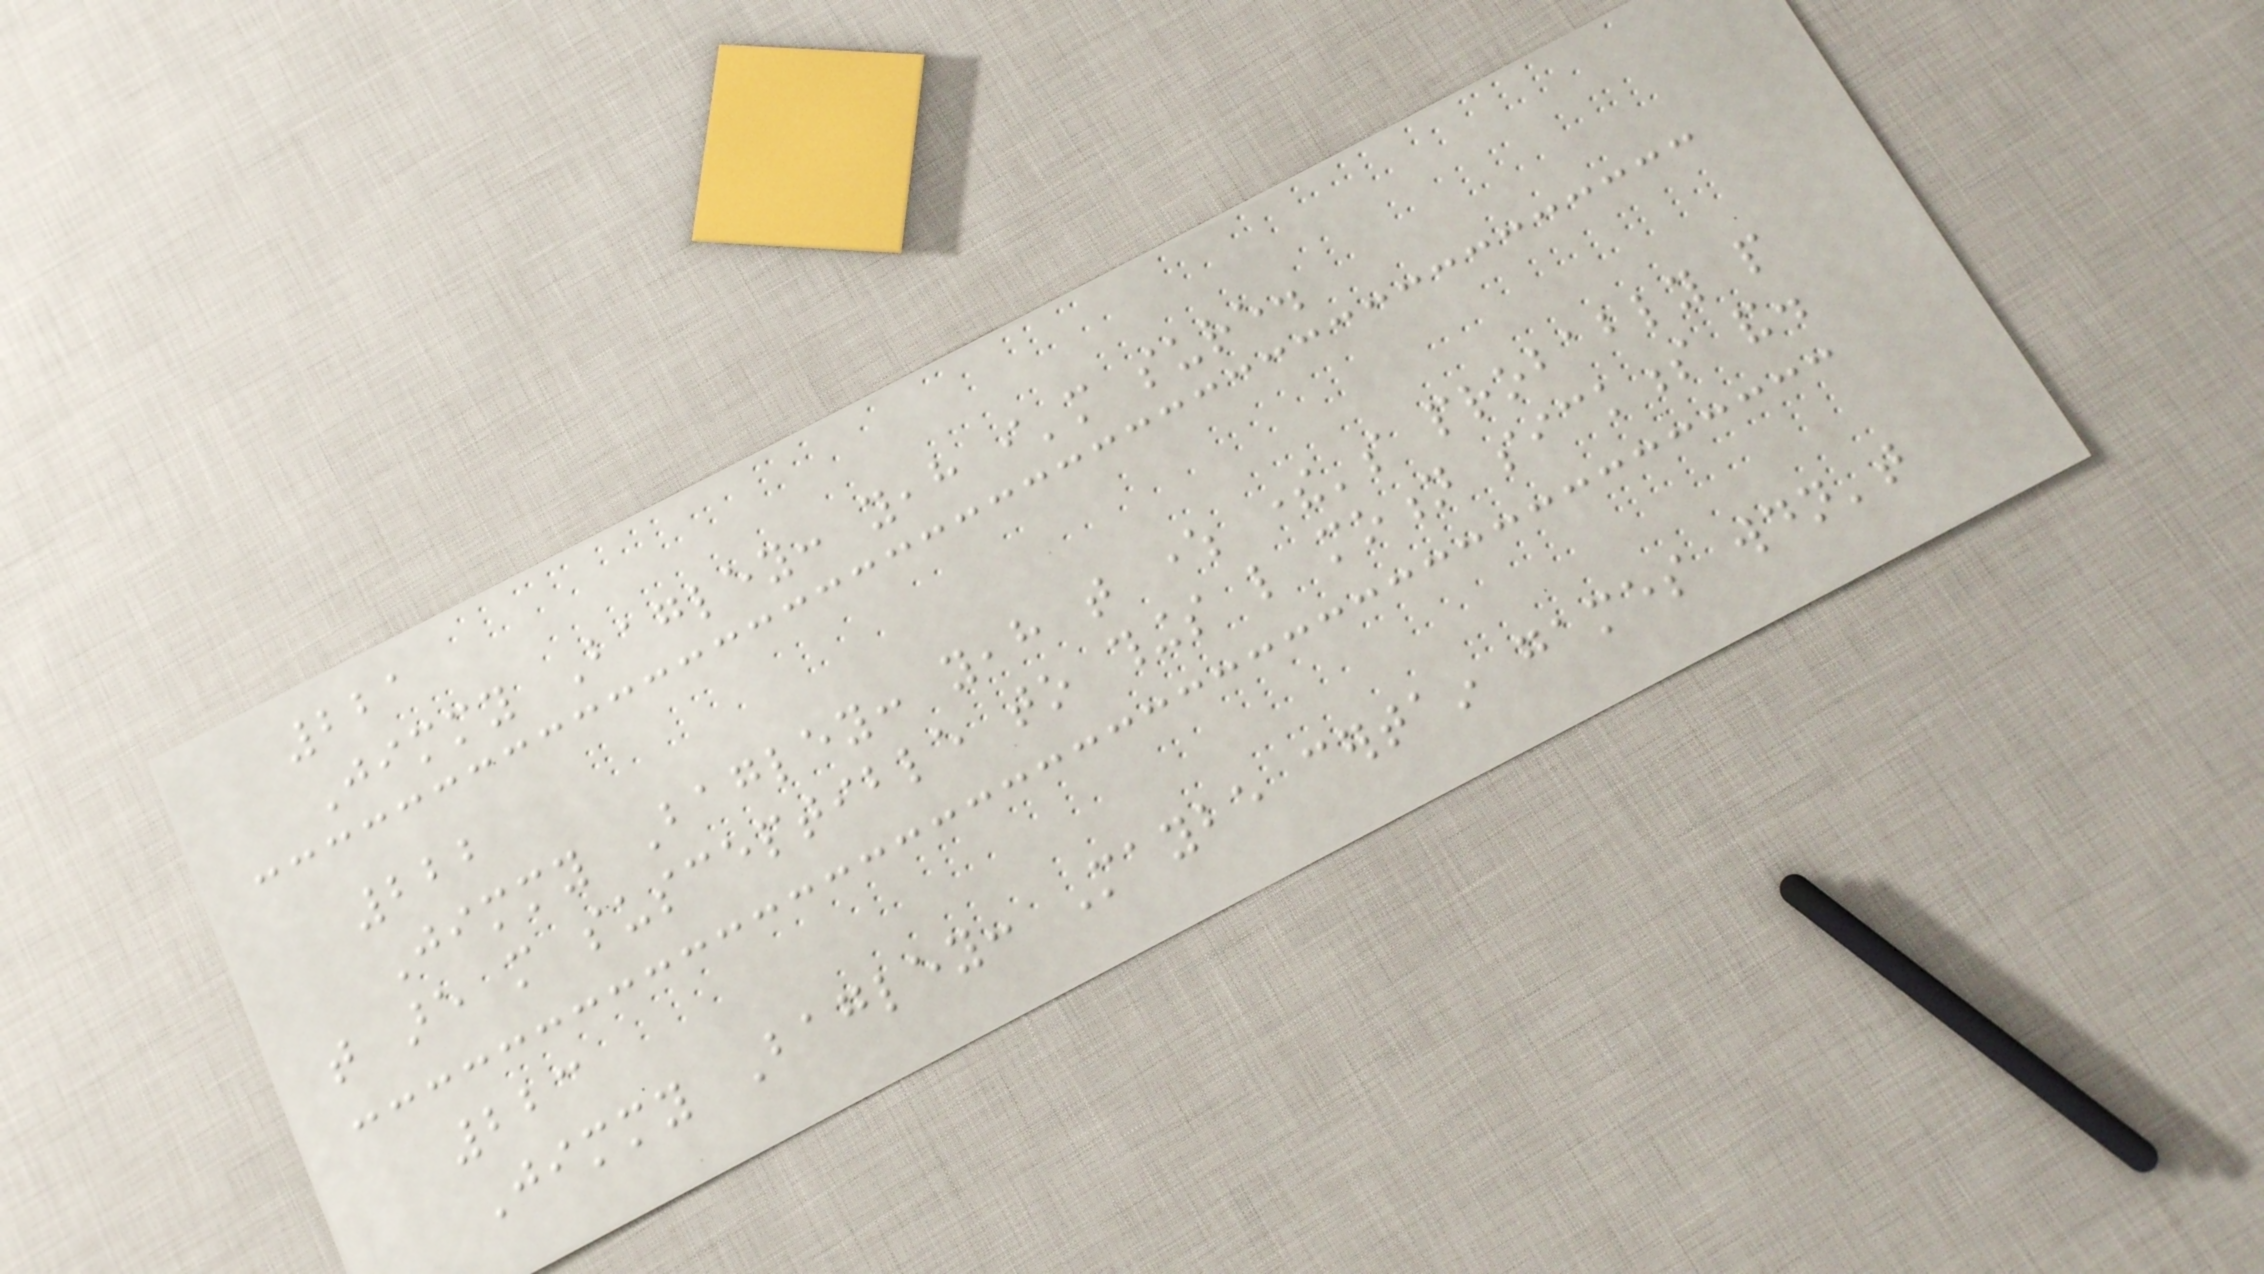221
Jimmy Bagley: yeah i'm sure.
222
Jimmy Bagley: yeah that where there's probably people
that are more susceptible to things like motion sickness and.
223
Jimmy Bagley: Maybe certain games wouldn't
